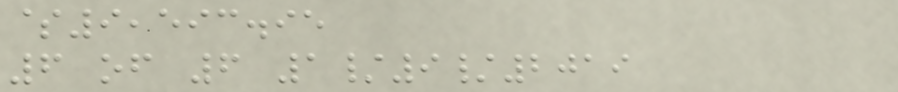$9,593.95
6 of 6 1/9/2019
